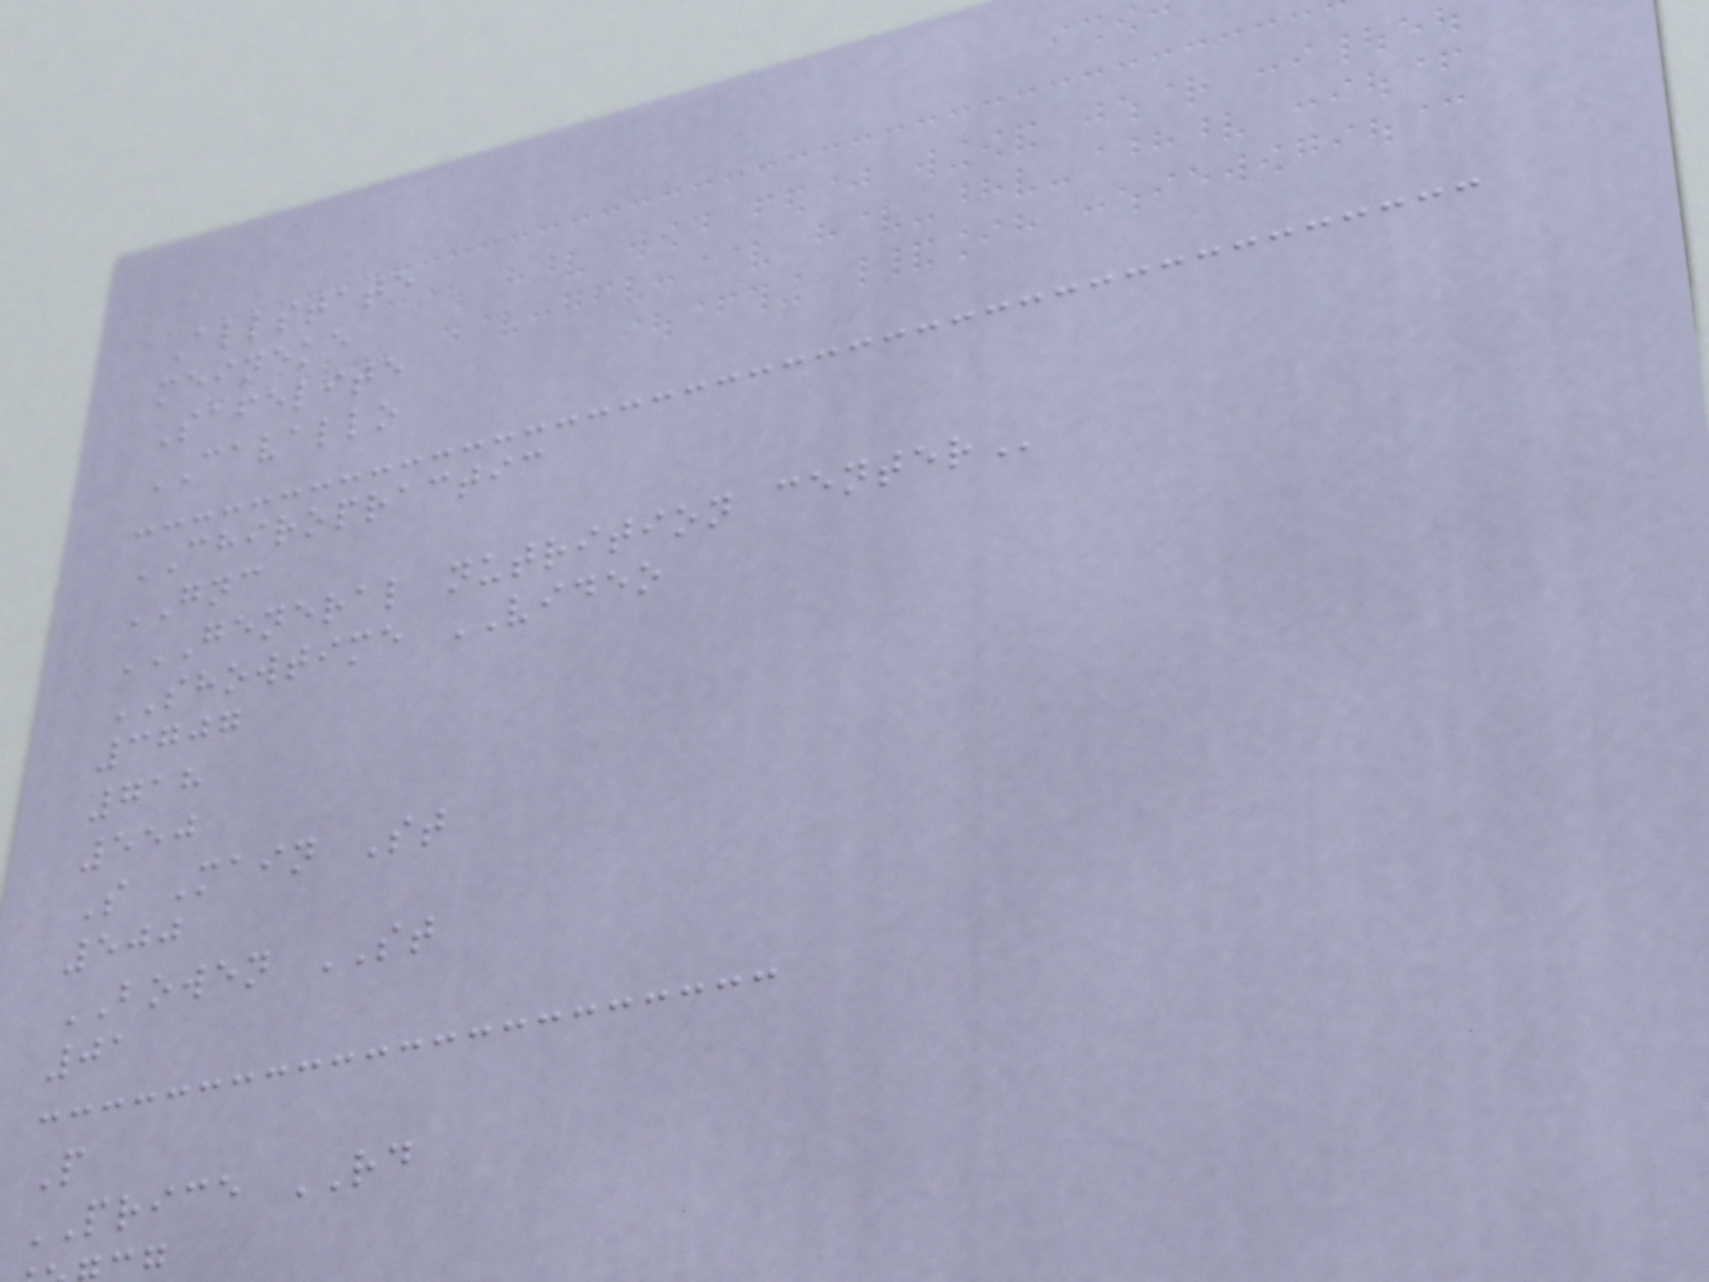Allstate
meineke
Safelite
CAVALLO
CHIROPRACTIC
GNC
GENERAL NUTRITION CENTER
SHOWTIME VIDEO
3707
718
550
S Main St
500
BOWEN ST
01
P
PRICE RD
